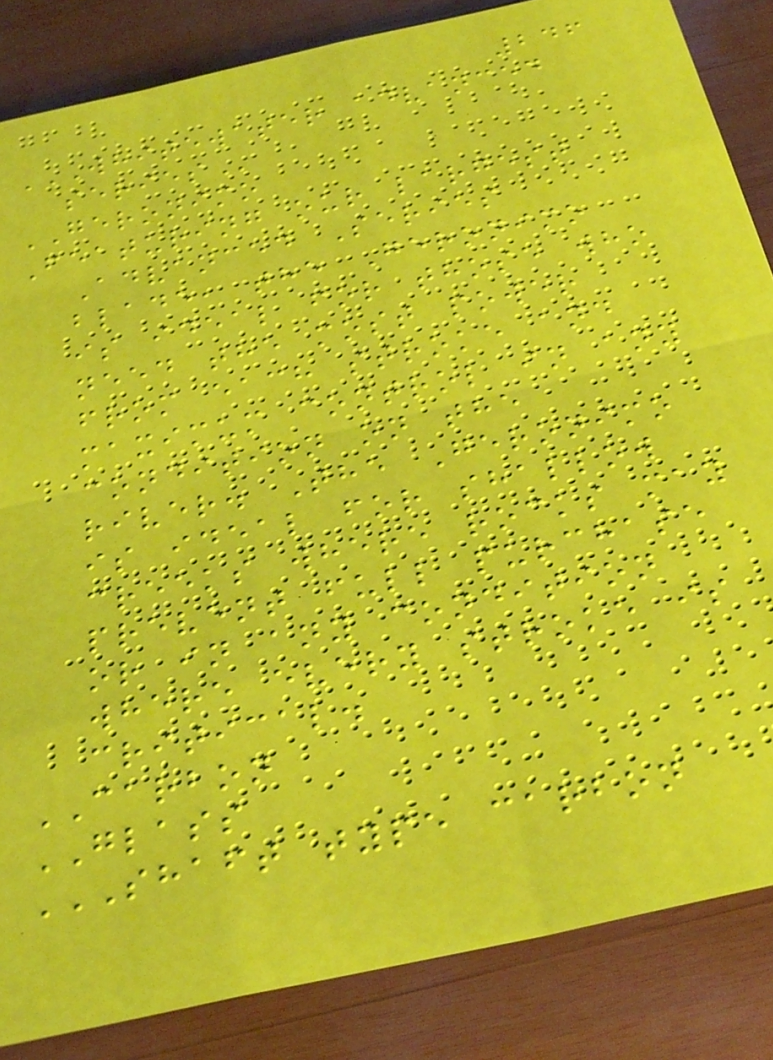246
WHITEWATER ADVANCED
SERIES
GERONIMO
Featuring our largest
Advanced Series
blade, the Geronimo
is ideal for those who
need the most power
from each stroke and
maximum control in any
condition on the
river. The Geronimo
is ideal for shallow
creeks where rocks may
prevent full purchase
or in any condition
where every stroke is
critical.
CARBON
GLASS
SHAFT TYPE CARBON
